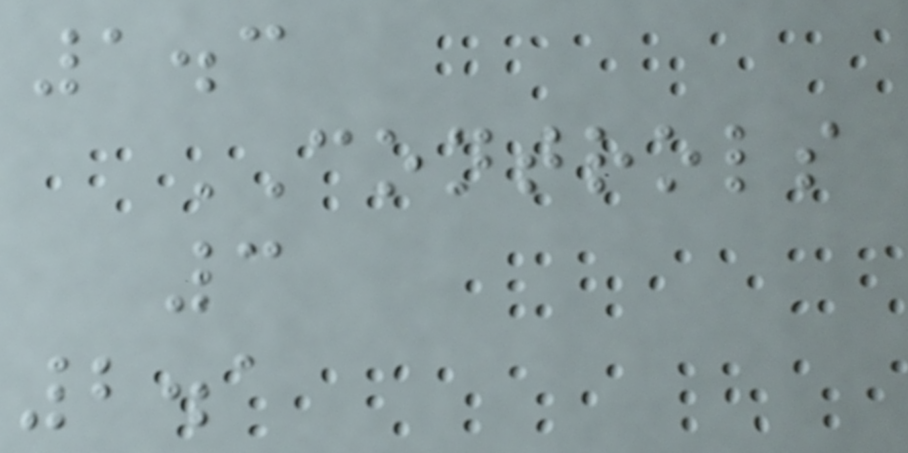1.3
CONTROLS
3
2.1
